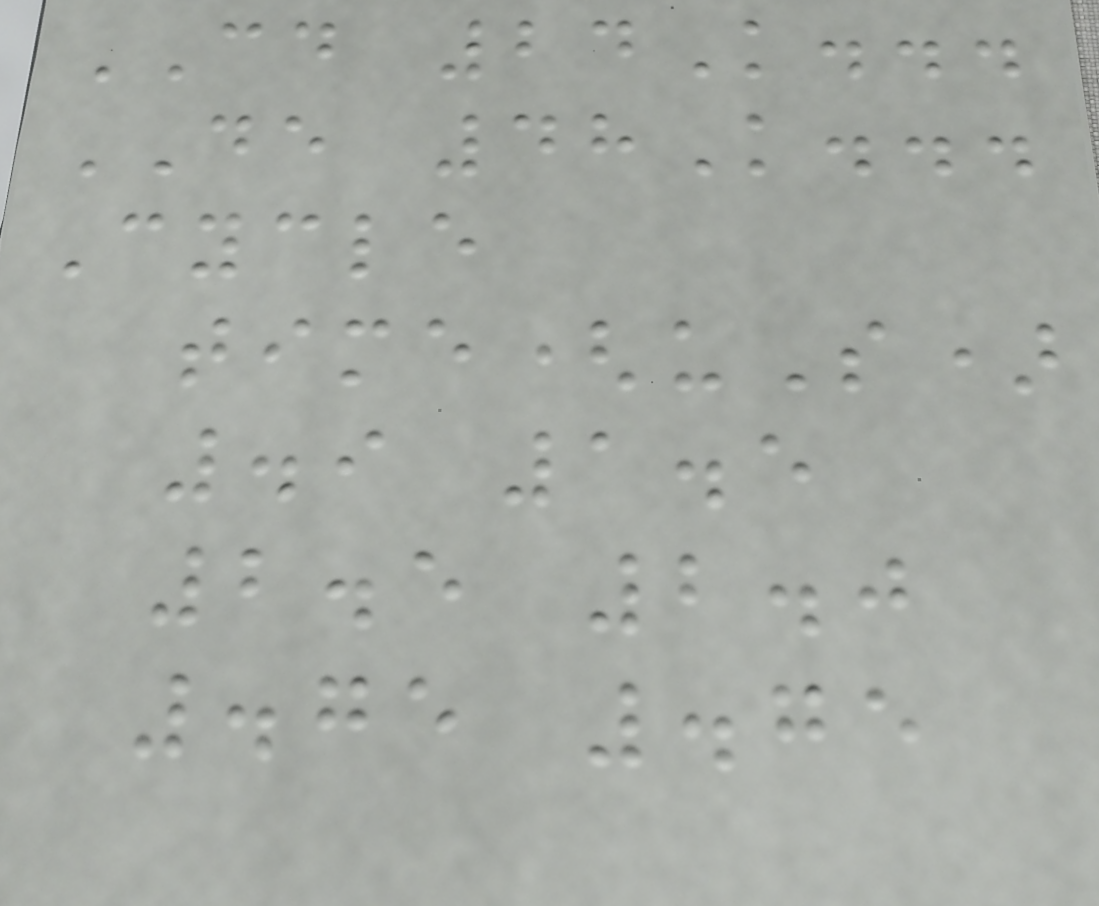CD 24K...
DE 48K...
Cycle
time(uS)
.9 1.5
2.5 2.0
.75 .75
